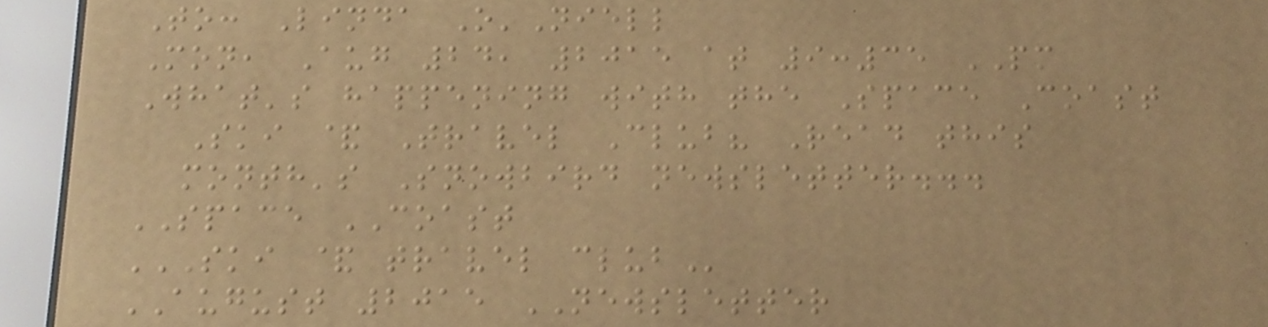To: Linda O'Niell
Mon, Aug 24, 2015 at 9:35 PM
What's happening with the Space Coast
Ski & Travel Club? Read this
month's Snowbird newsletter...
SPACE COAST
SKI & TRAVEL CLUB
AUGUST 2015 NEWSLETTER
